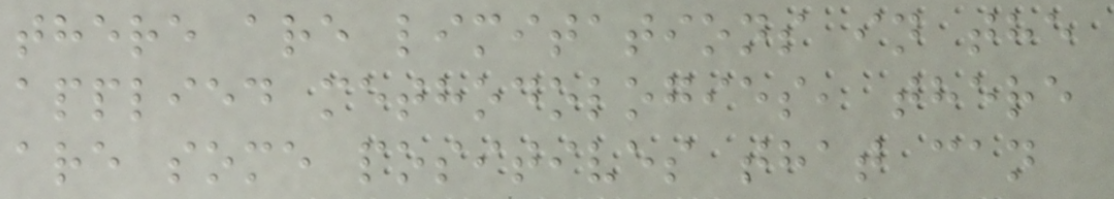there are limitations in the
applied methodologies, there
are some positives that can
